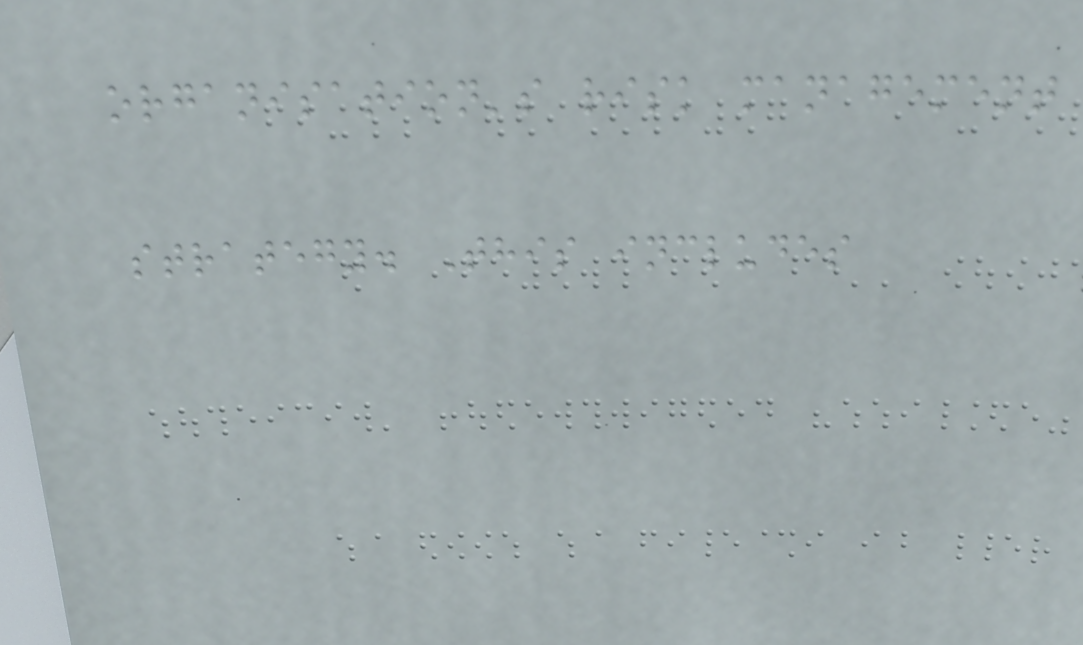organisation's risk management
strategy. This includes
